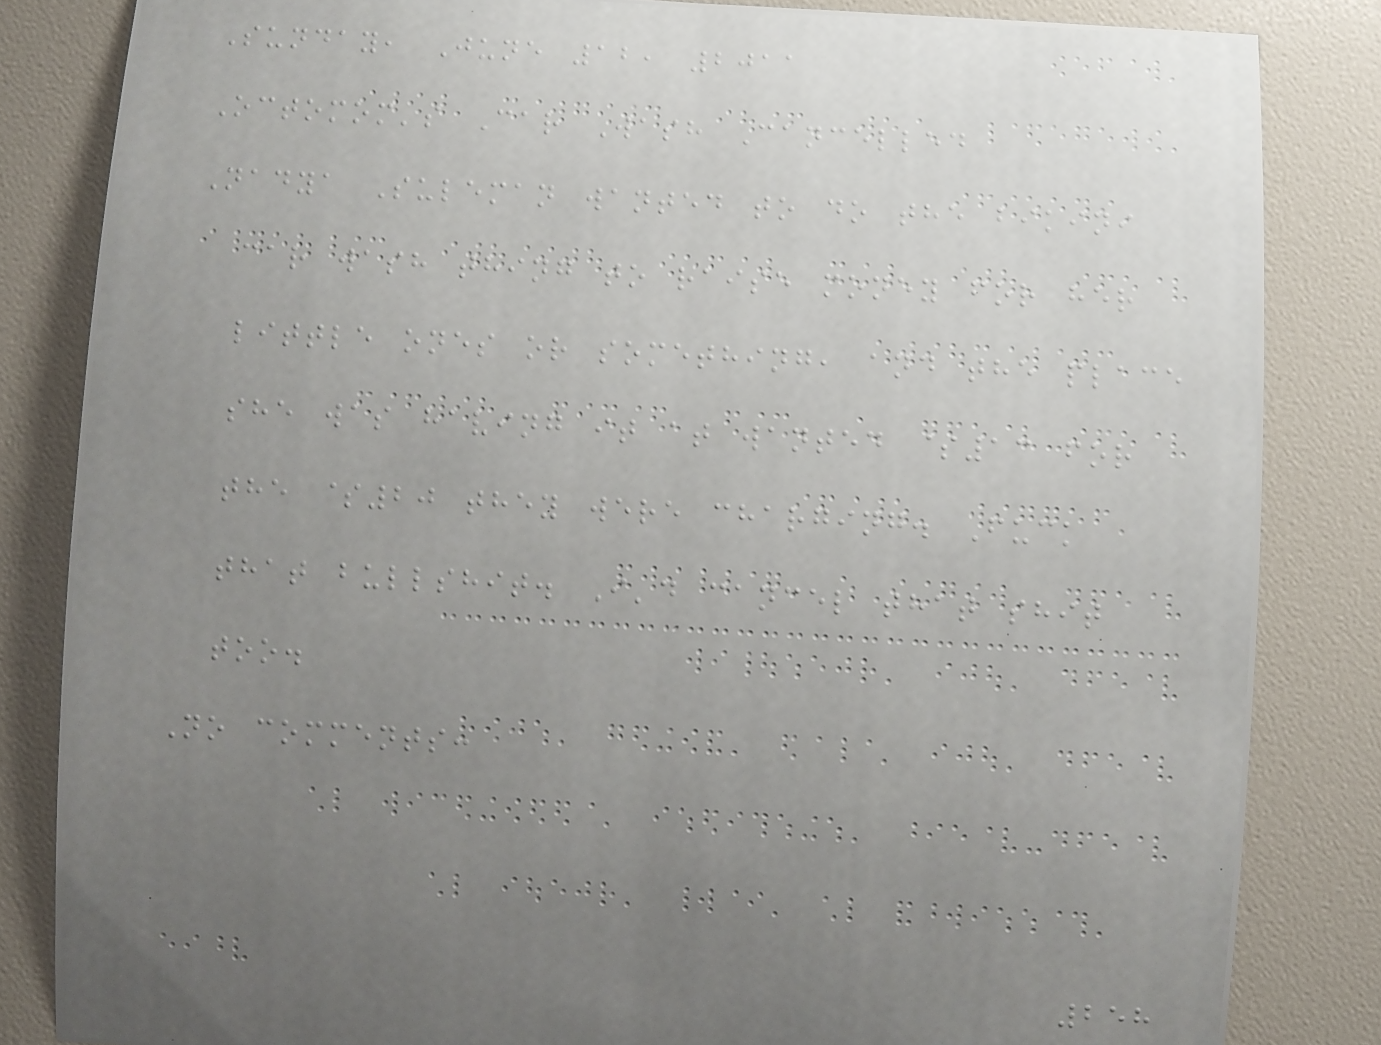Sunday, June 12, 2011
Octomom's Car Wash Cancelled
Nadya Suleman wanted to do the bikini
car wash thing to raise money for her
little ones or something, and the place
she was having it at wanted $13 for
the $20 they were charging. Fuck
that bullshit. I'd cancel that shit
too.
No comments:
258
